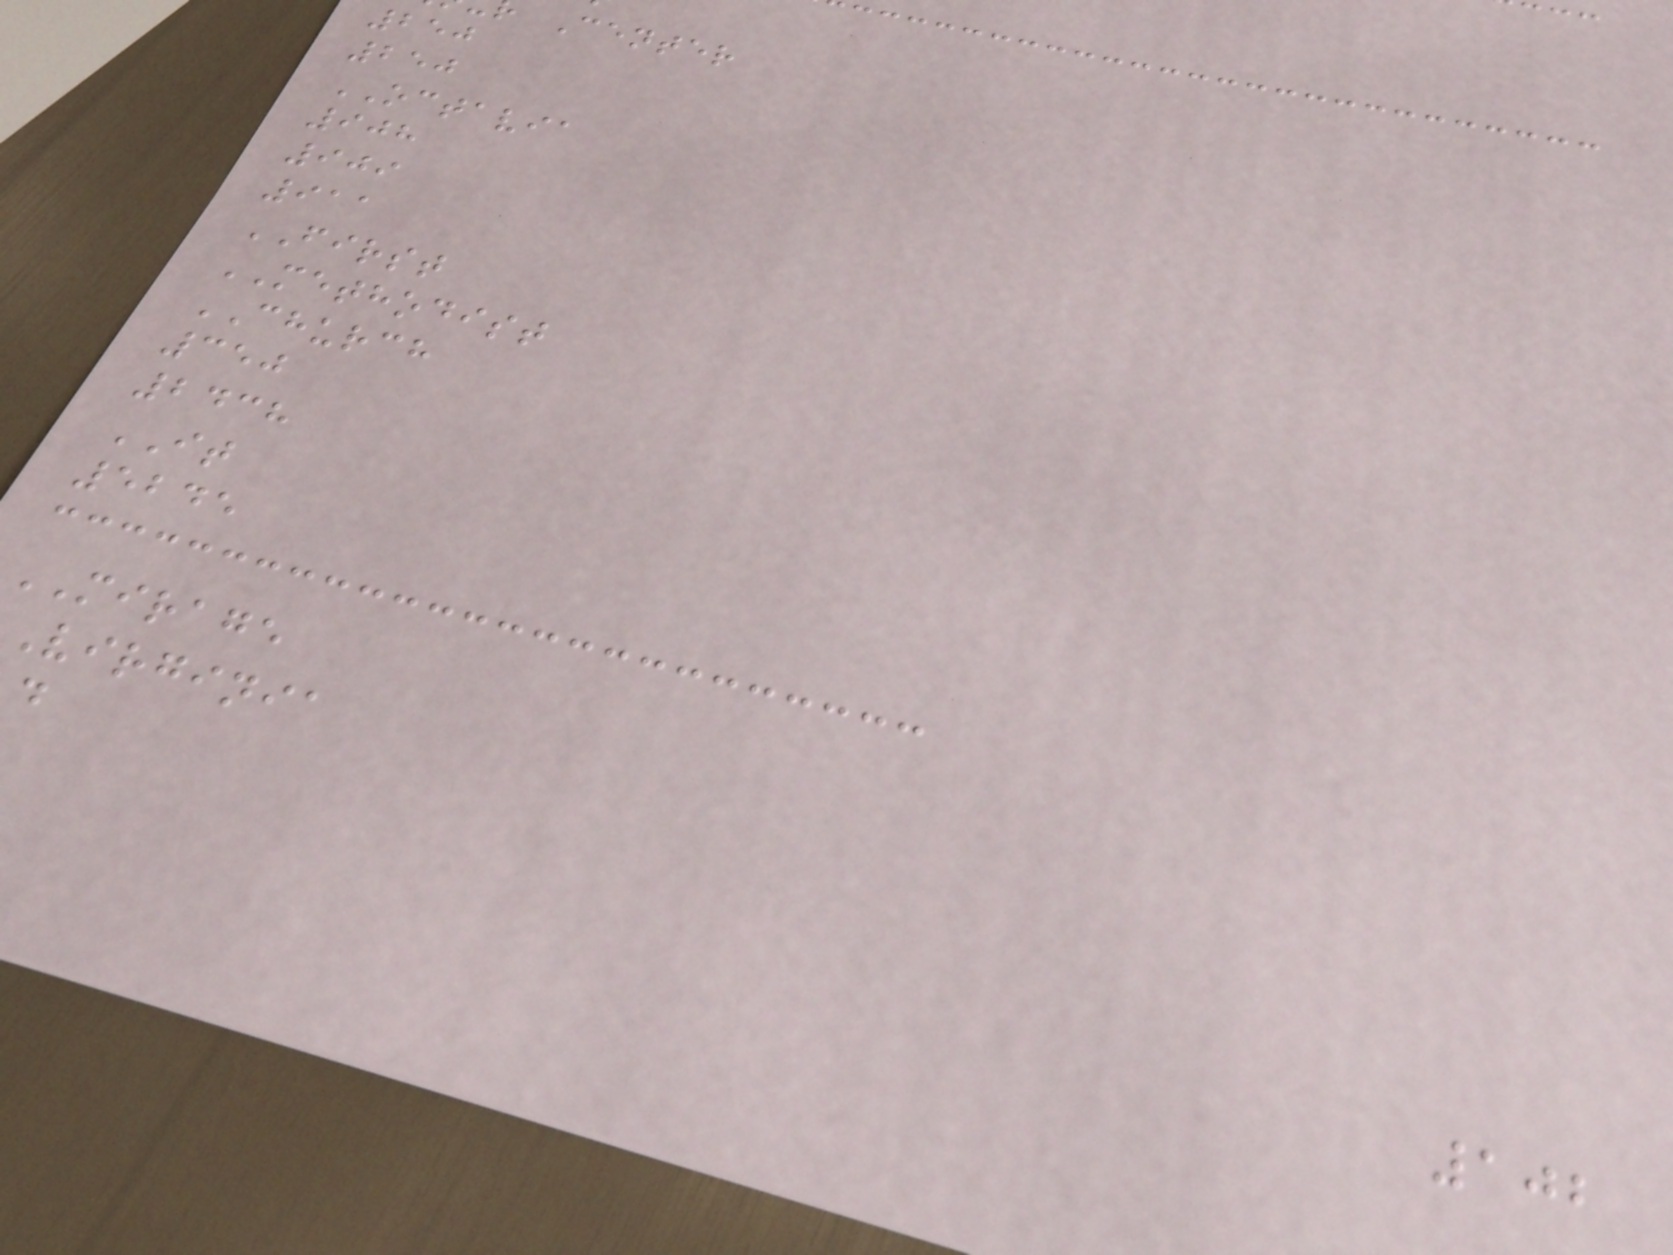Center
250
250
OCTAVIA
908
909
911
FIRST
METHODIST
CHURCH
350
2438
IT
5245
MIRAGE
virginia
102
